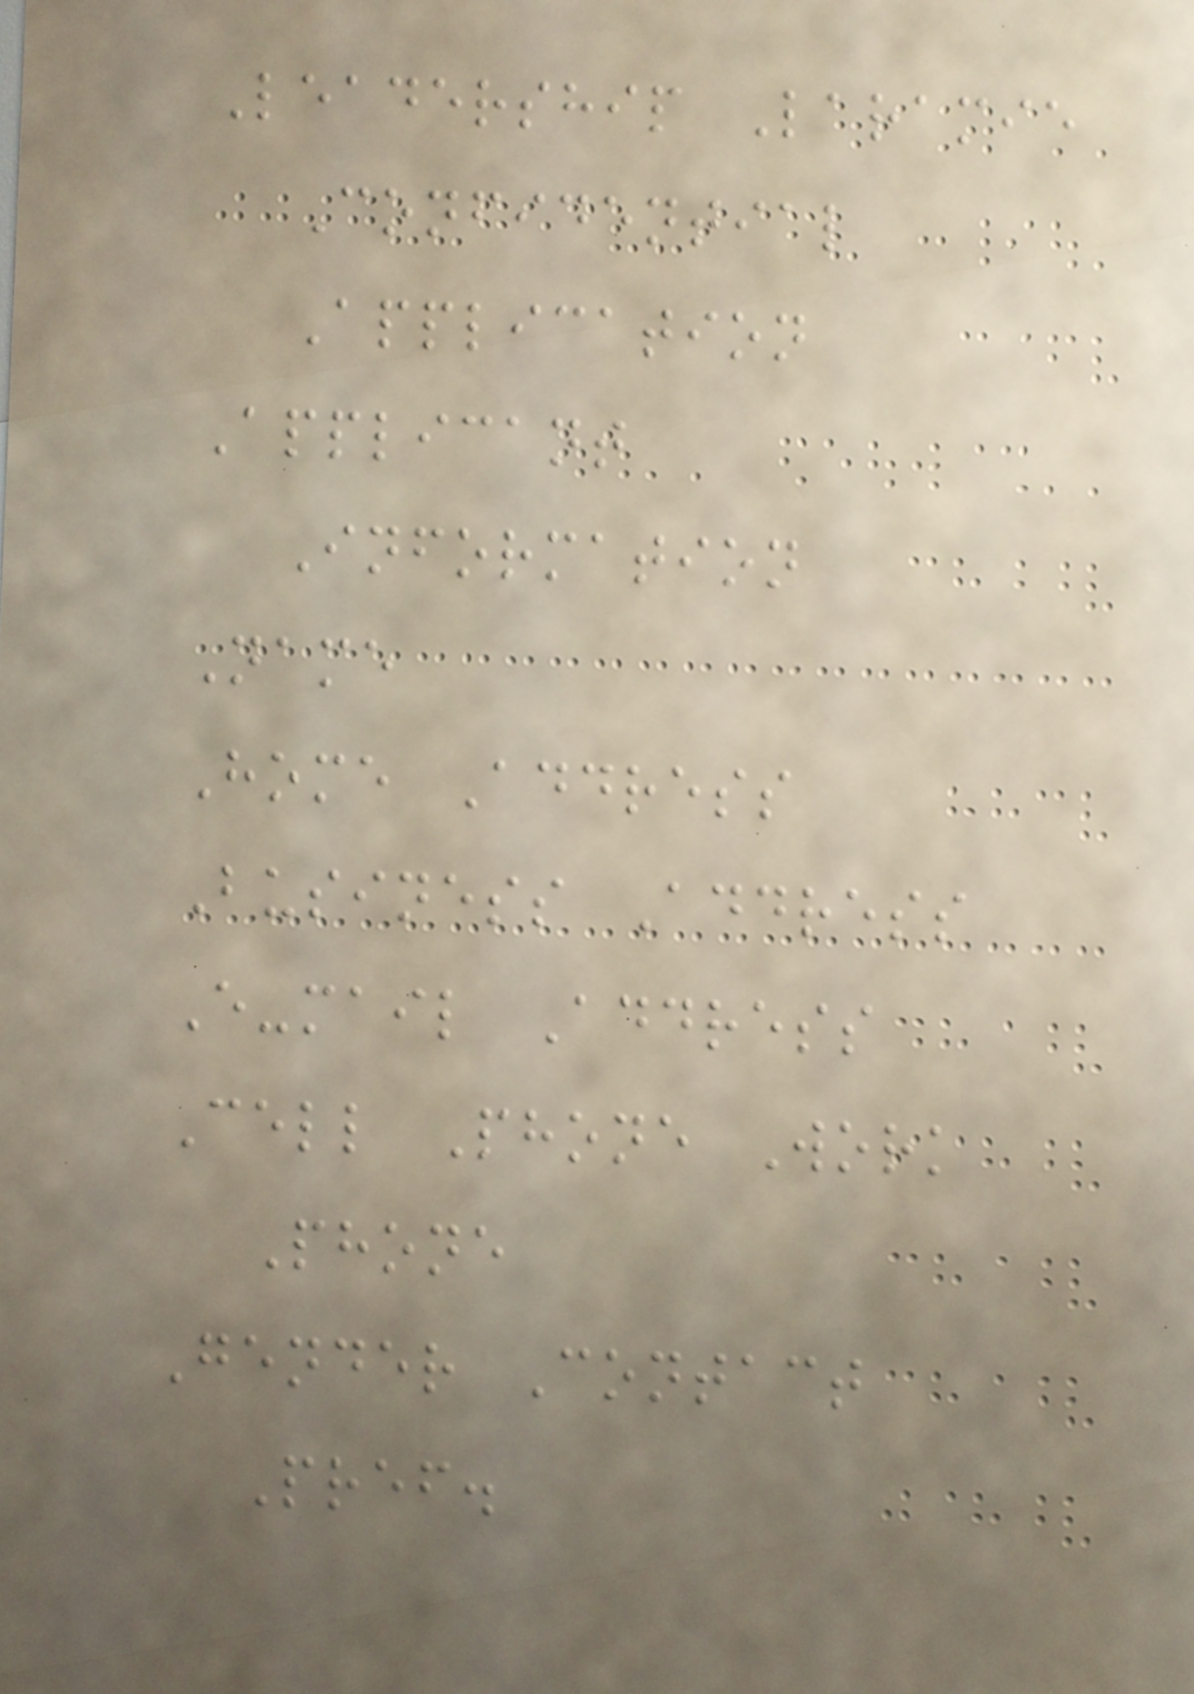Leadership Laramie
Confidential
Application
Applicant
Information
Name
Home Address
Business Address
E-mail Address
Cell Phone Work
Phone
Gender Contact
Pref.
